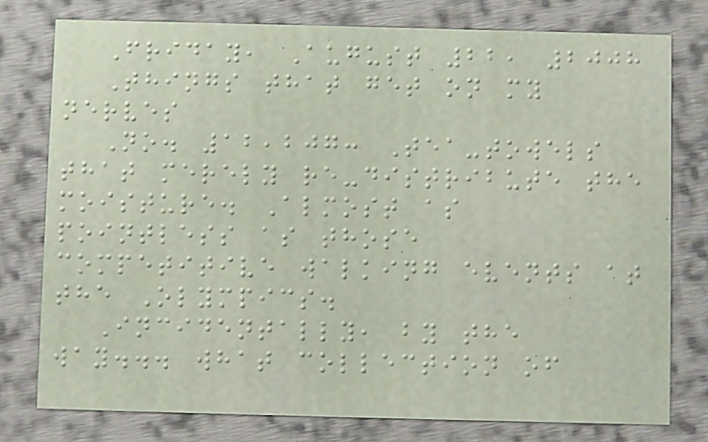Friday, August 22, 2008
Things that get on my
nerves
No. 12,207: Tea-towels
that merely re-distribute the
moisture. Almost as
pointless as those
competitive walking events at
the Olympics.
Incidentally, by the
way... what collection of
